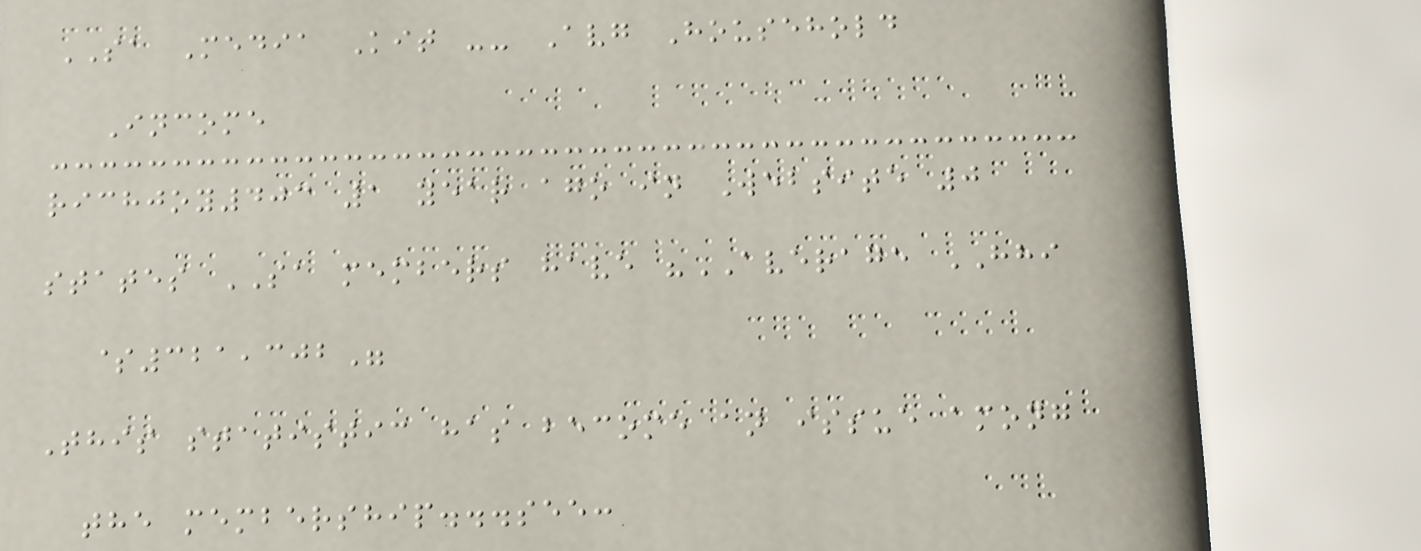SA Media Kit -- Avg Household
Income
richjoy403 1 year ago in Website 0
states SA members have "AVERAGE HHI
$321,302"
This statistic has become an issue among
the membership...see:
